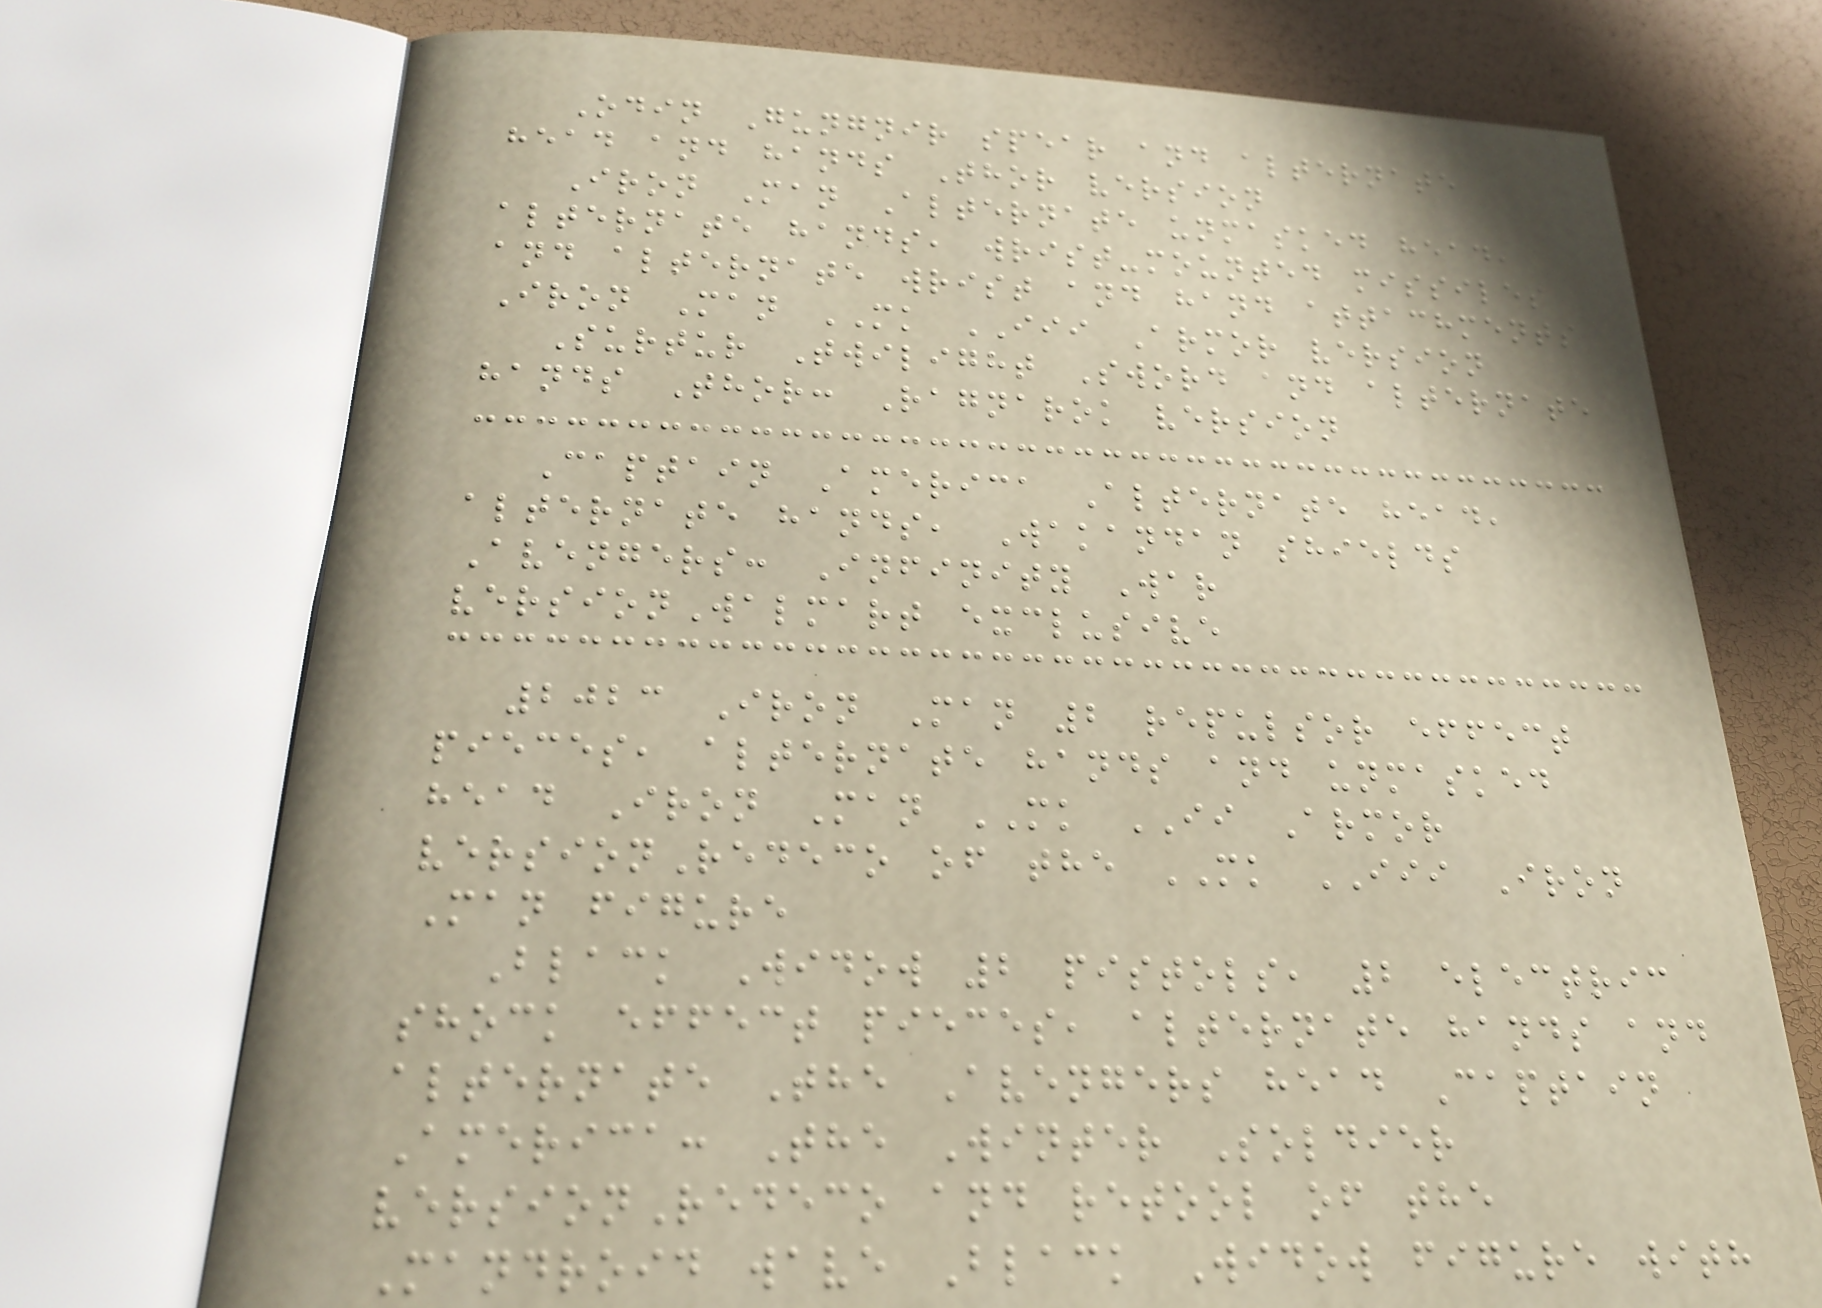Odin Gungnir spear and alternate
head and hands Thor version
Iron Man Alternate unmasked head,
alternate hands, wrist-mounted missiles
and alternate wrist and hand attachments
Iron Man MK III Armor version
Surtur Twilight Sword and alternate
hands Thor: Ragnarok version
Captain America Alternate head,
alternate hands, Wakandan shields
Avengers: Infinity War
versionWalmart exclusive
2023 Iron Man 2 repulsor effect
pieces, alternate hands and unmasked
head Iron Man MK II Armor
versionRedeco of the MK III Iron
Man figure
Black Widow 2 pistols, 2 electric
shock effect pieces, alternate hands and
alternate The Avengers head Captain
America: The Winter Soldier
versionRedeco and retool of the
Mandroid wave Black Widow figure with
